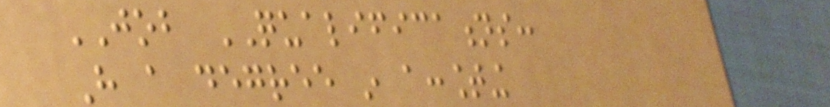JOB QUALIFICATIONS:
Have a degree in accounting
